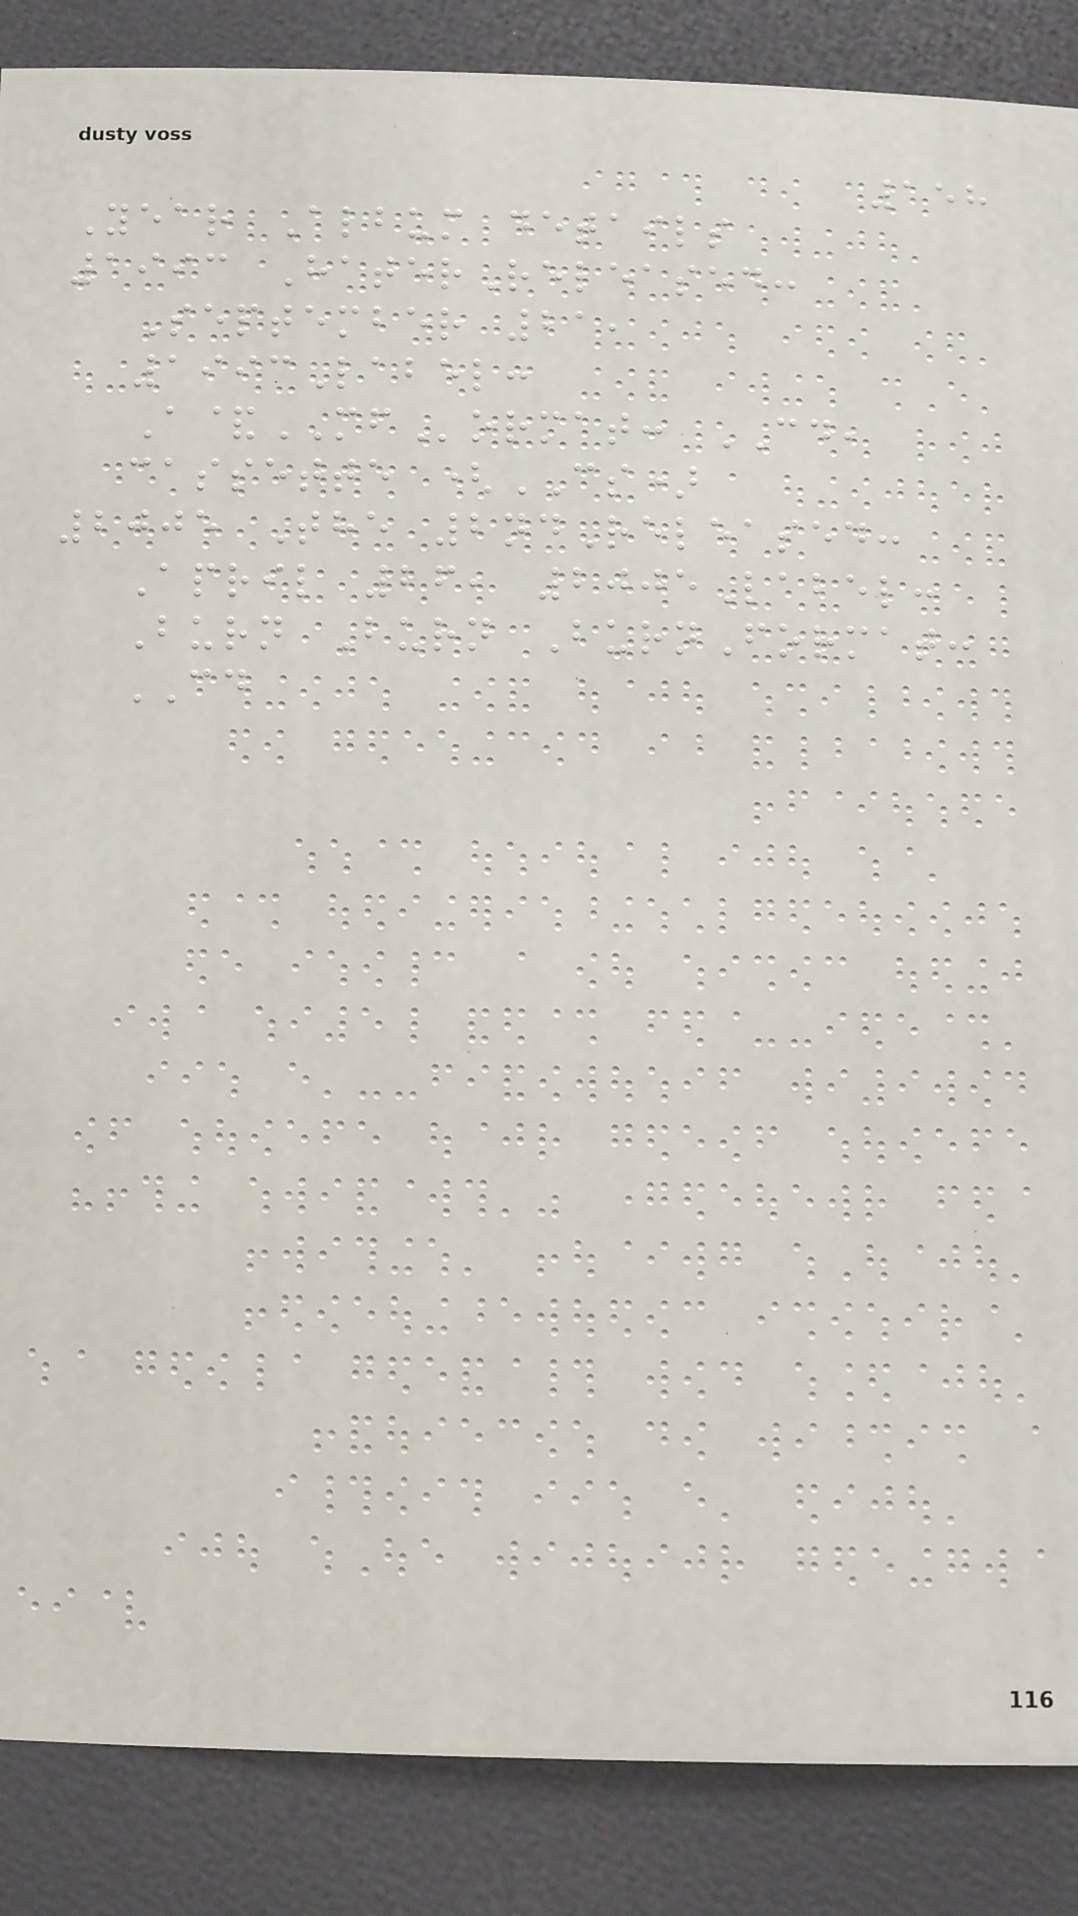158
Year Album details
1993 HaterReleased:
September 21,
1993Label:
A&MFormat: CD,
cassette (CS)
2005 The 2ndReleased:
April 26, 2005Label:
Burn Burn BurnFormat:
CD
